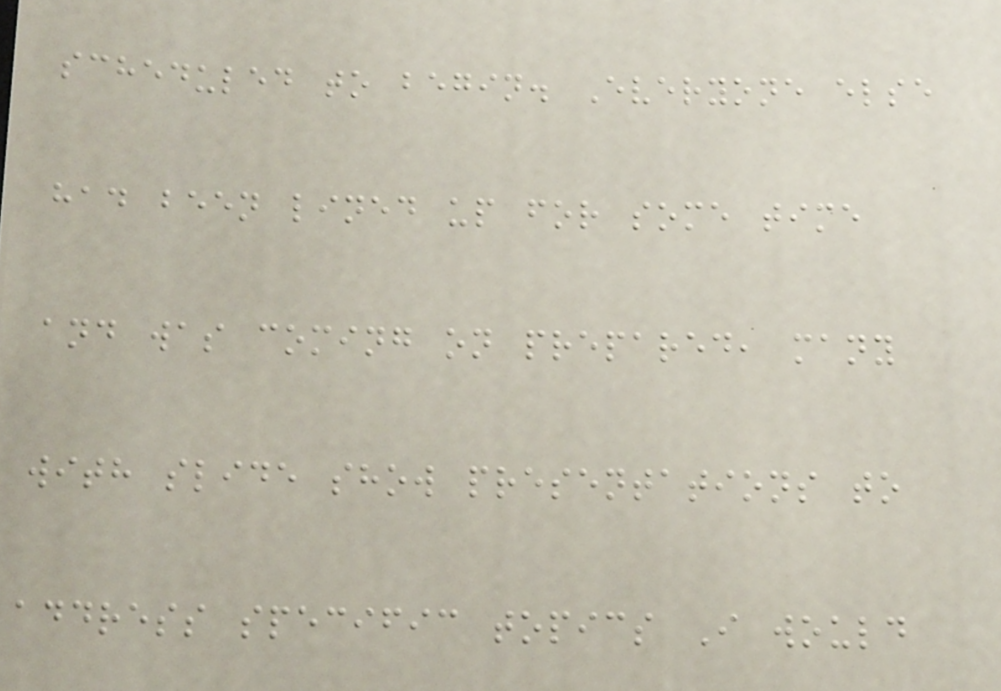scheduled to begin. Everyone else
had been lined up for some time
and was coming on prepared, many
with slide show presentations to
address specific topics I would
